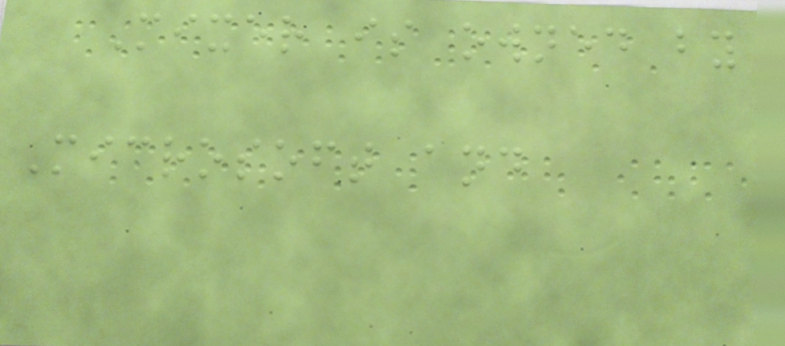Mixer is owned by
Microsoft and
